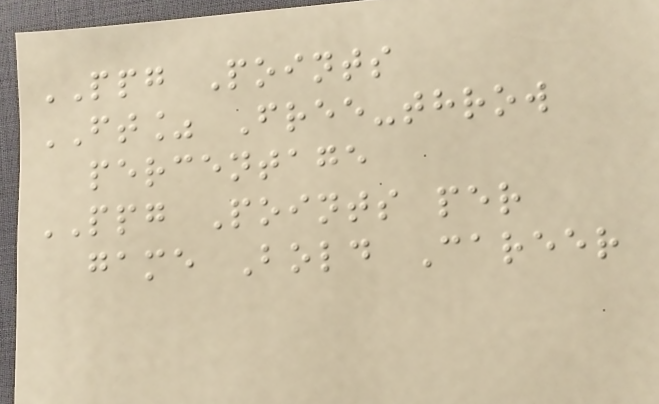PPG Points
FT% Free-throw
percentage
PPG Points per
game Bold Career
